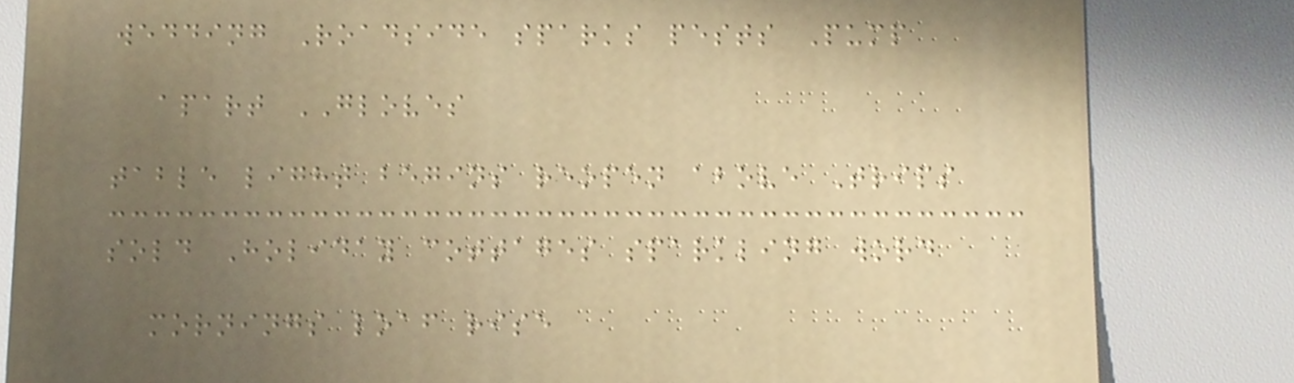wedding Roadside sparks pests Pump
apart GLOVES
table light begins reopen above Trips
sold Holiday cottages sparkling word
mornings loaf rise
